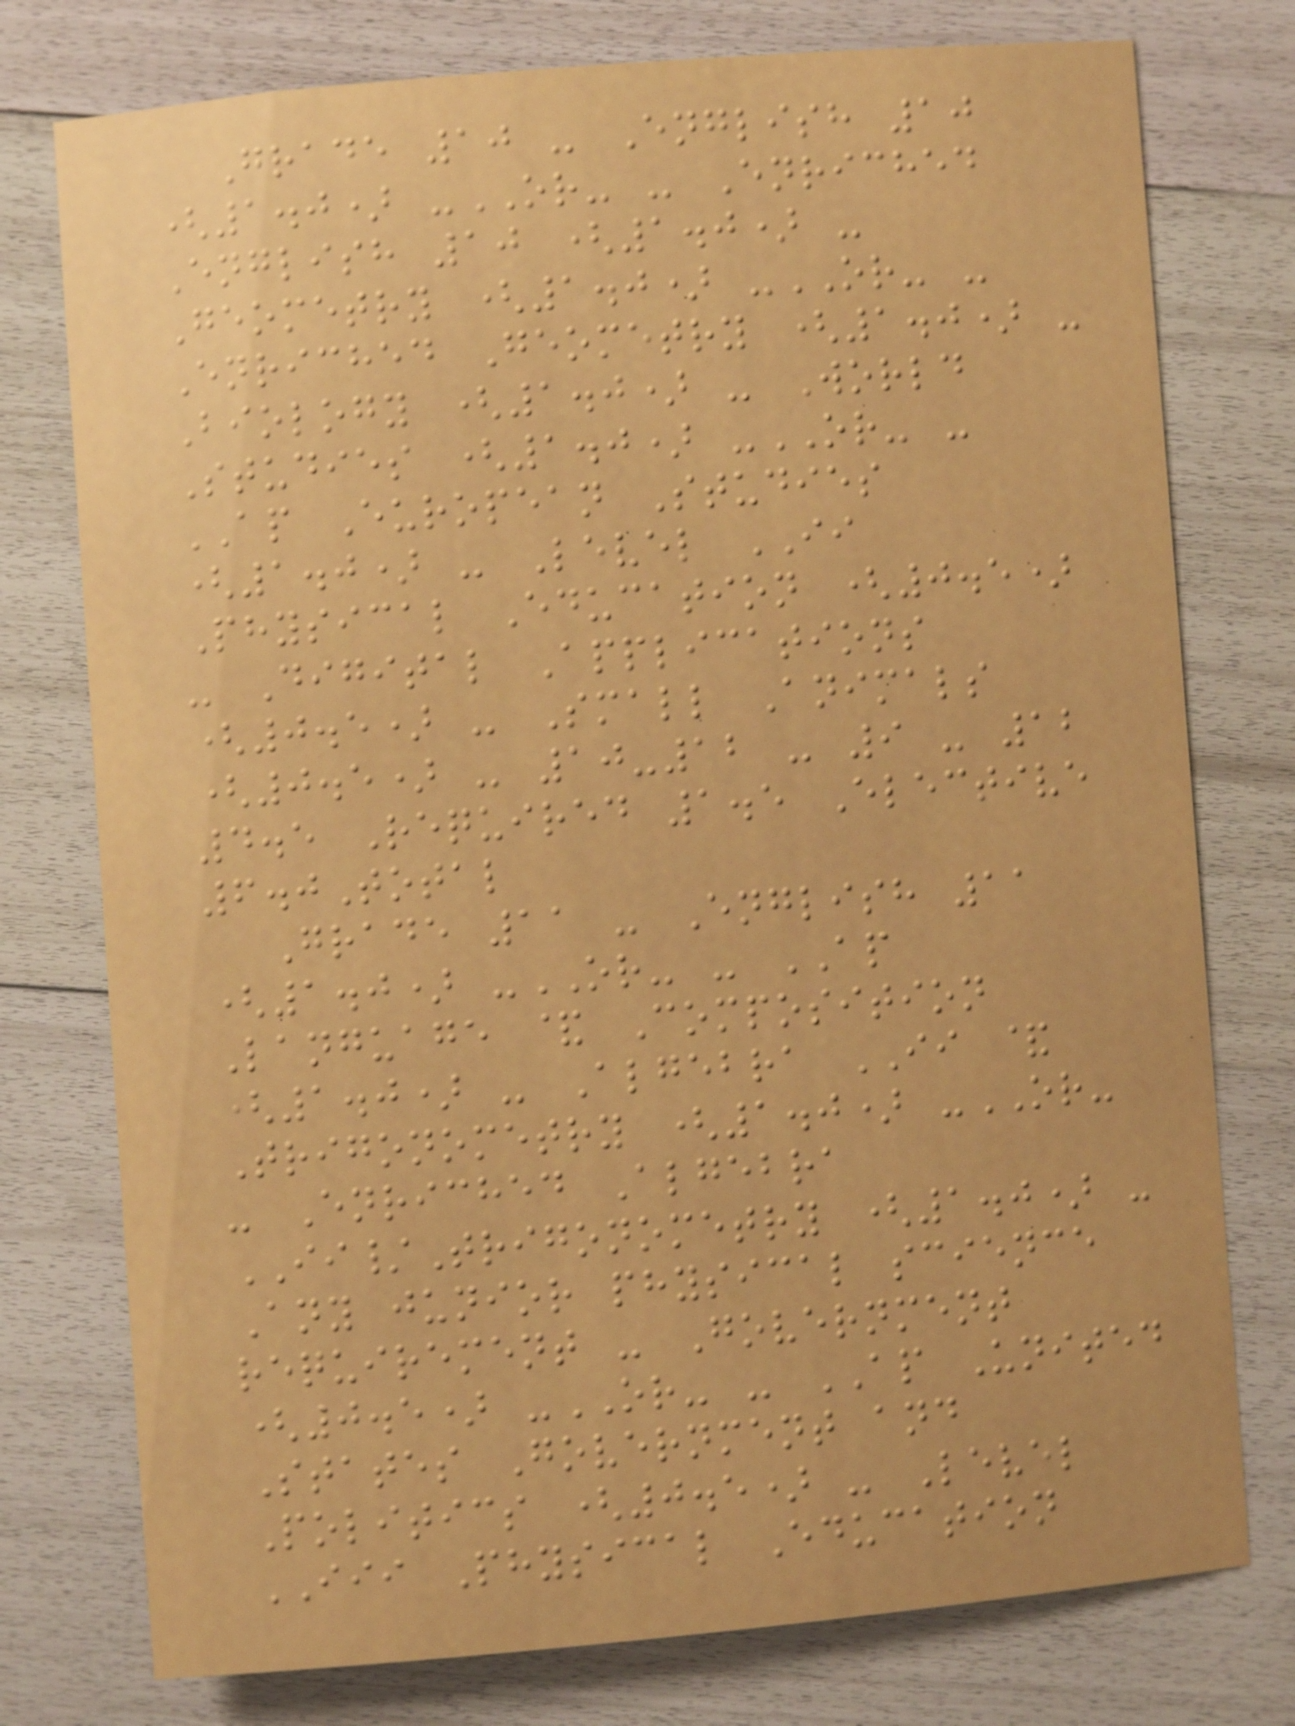Grade 10 - English 10
(1.0) -OR- - Enriched
English 10 (1.0) -
Geometry (1.0) -OR- -
Enriched Geometry (1.0) -
Biology (1.0) - World
Studies (1.0) -OR- -
AP European Studies
(1.0) - Level II
Physical Education (0.5)
- Digital Applications
(0.5) - Small Animals
(0.5) - 10-12 - 9 - 12
4.5 Required 1.5 Elective
6.0Total
Grade 11 - English 11
(1.0) -OR- - AP
Language & Composition
(1.0) - Algebra II &
Trigonometry (1.0) -OR-
- Enriched Algebra
II/Trigonometry (1.0) -
Any junior physical science
requirement - Government
(0.5) -OR- - AP United
States Government and
Politics (0.5) - Level
III Physical Education
